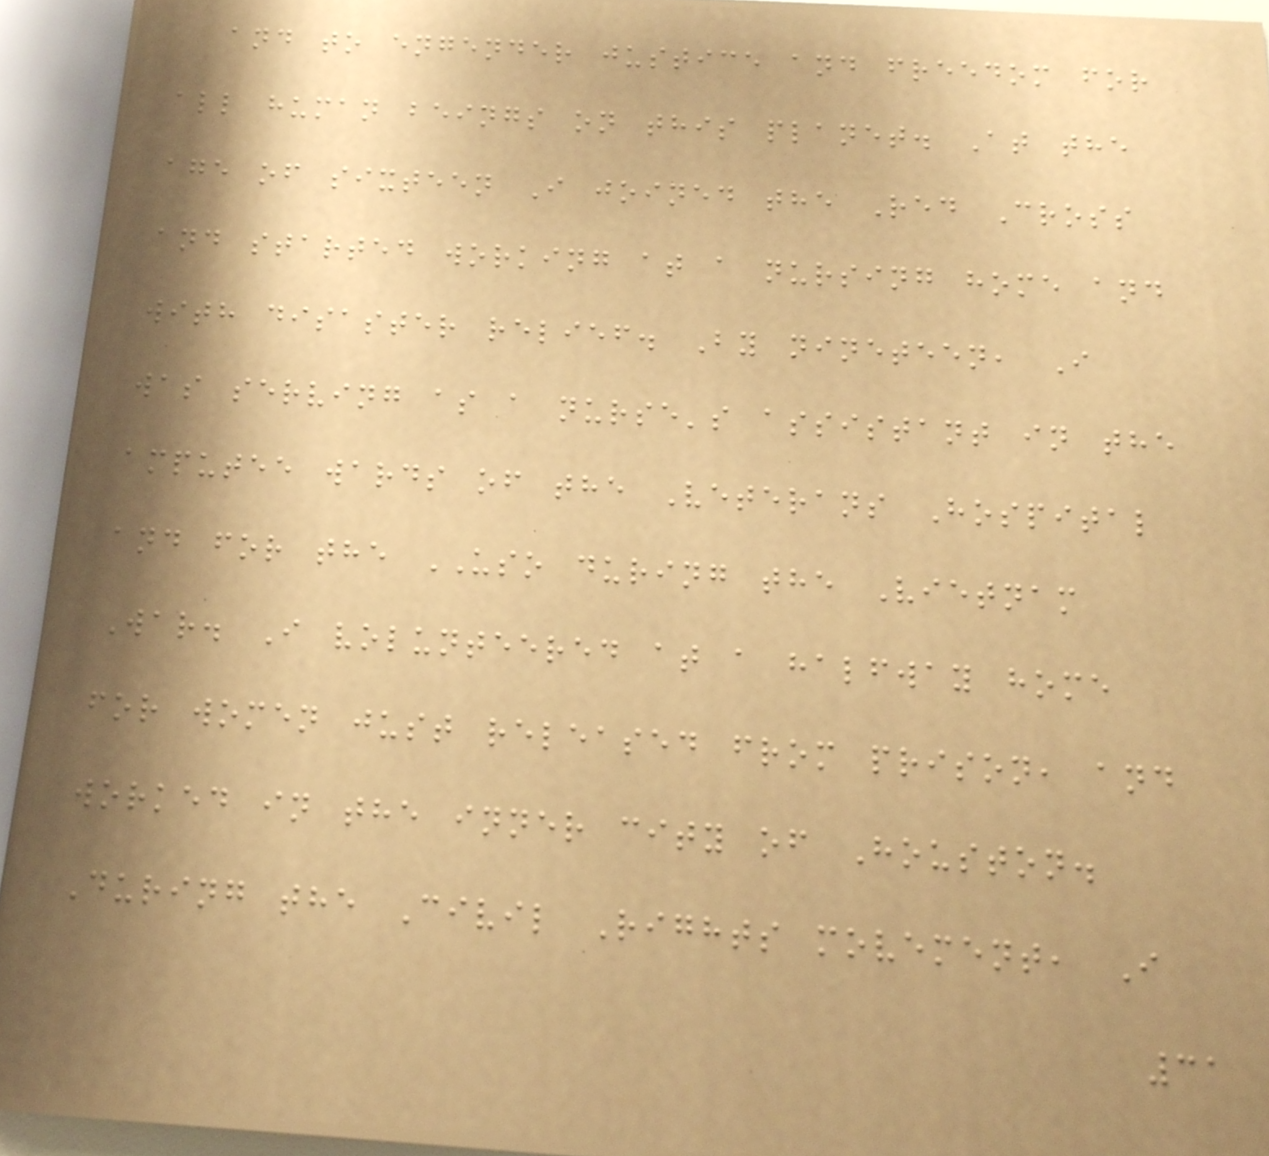and to engender justice and freedom for
all human beings on this planet. At the
age of sixteen I joined the Red Cross
and started working at a nursing home and
with disaster relief. By nineteen, I
was serving as a nurse's assistant in the
amputee wards of the Veterans Hospital
and for the USO during the Vietnam
War. I volunteered at a halfway home
for women just released from prison, and
worked in the inner city of Houston.
During the Civil Rights movement, I
31
